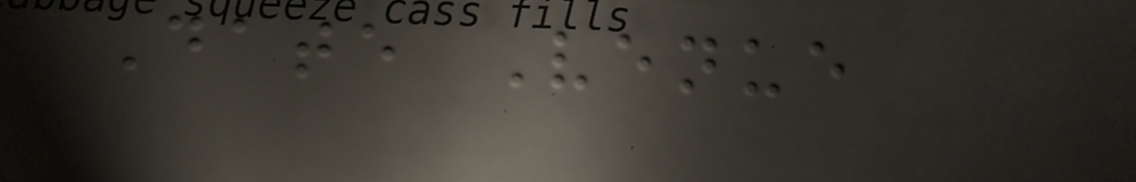Date Venue
